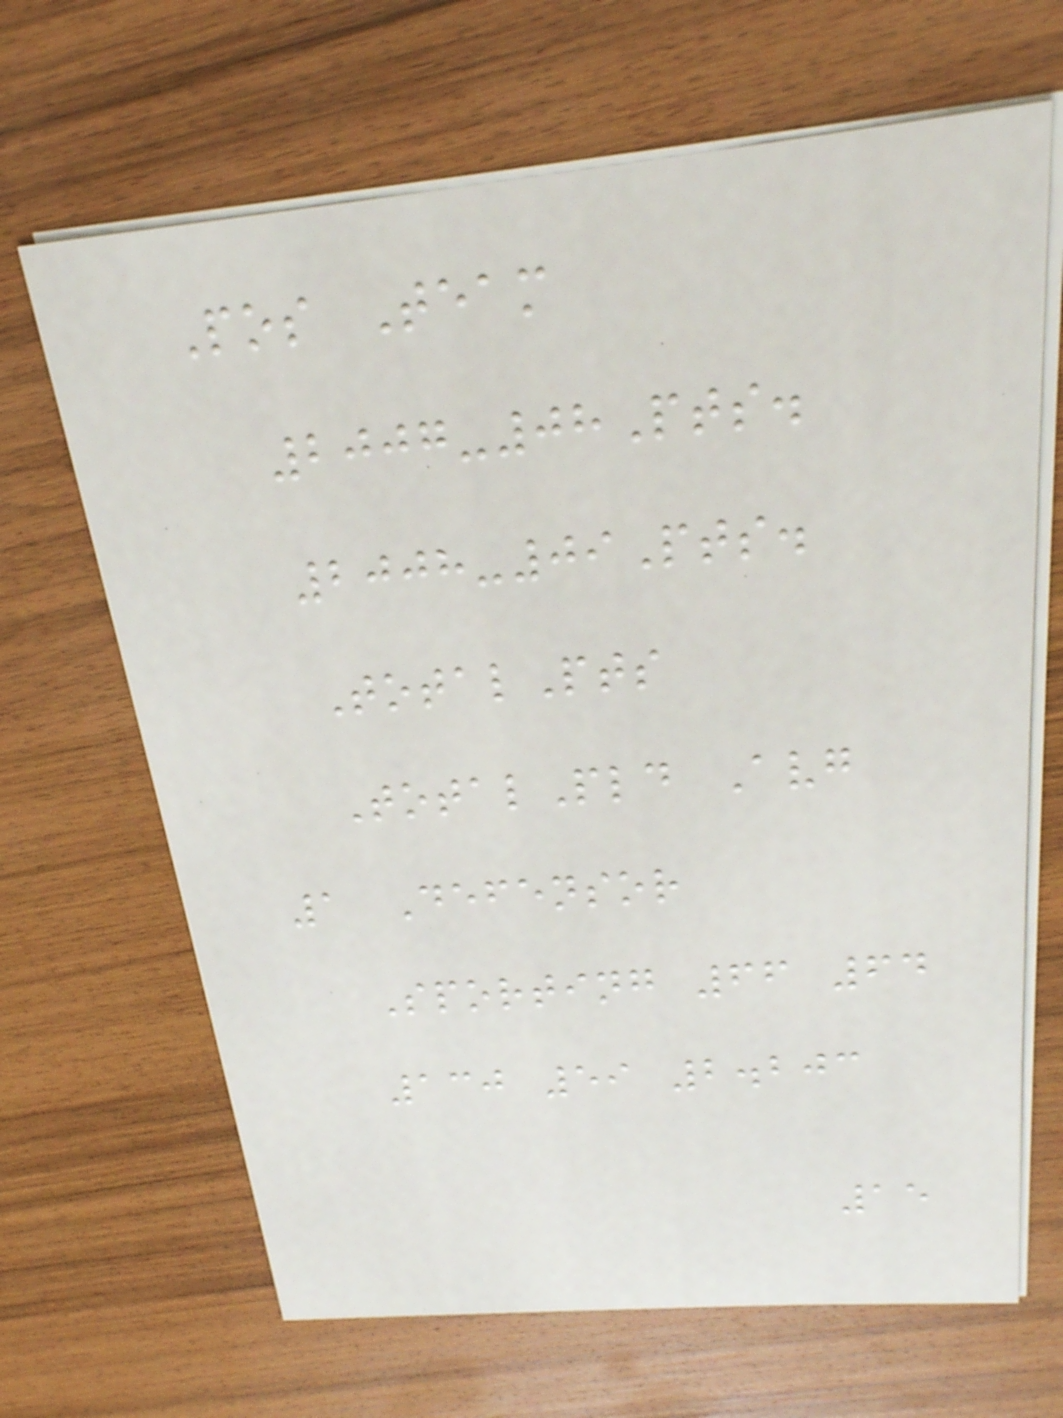Pos Team
2007-08Pts.
2008-09Pts.
TotalPts
TotalPld Avg
1 Defensor
Sporting 66 64
130 59 2.203
15
